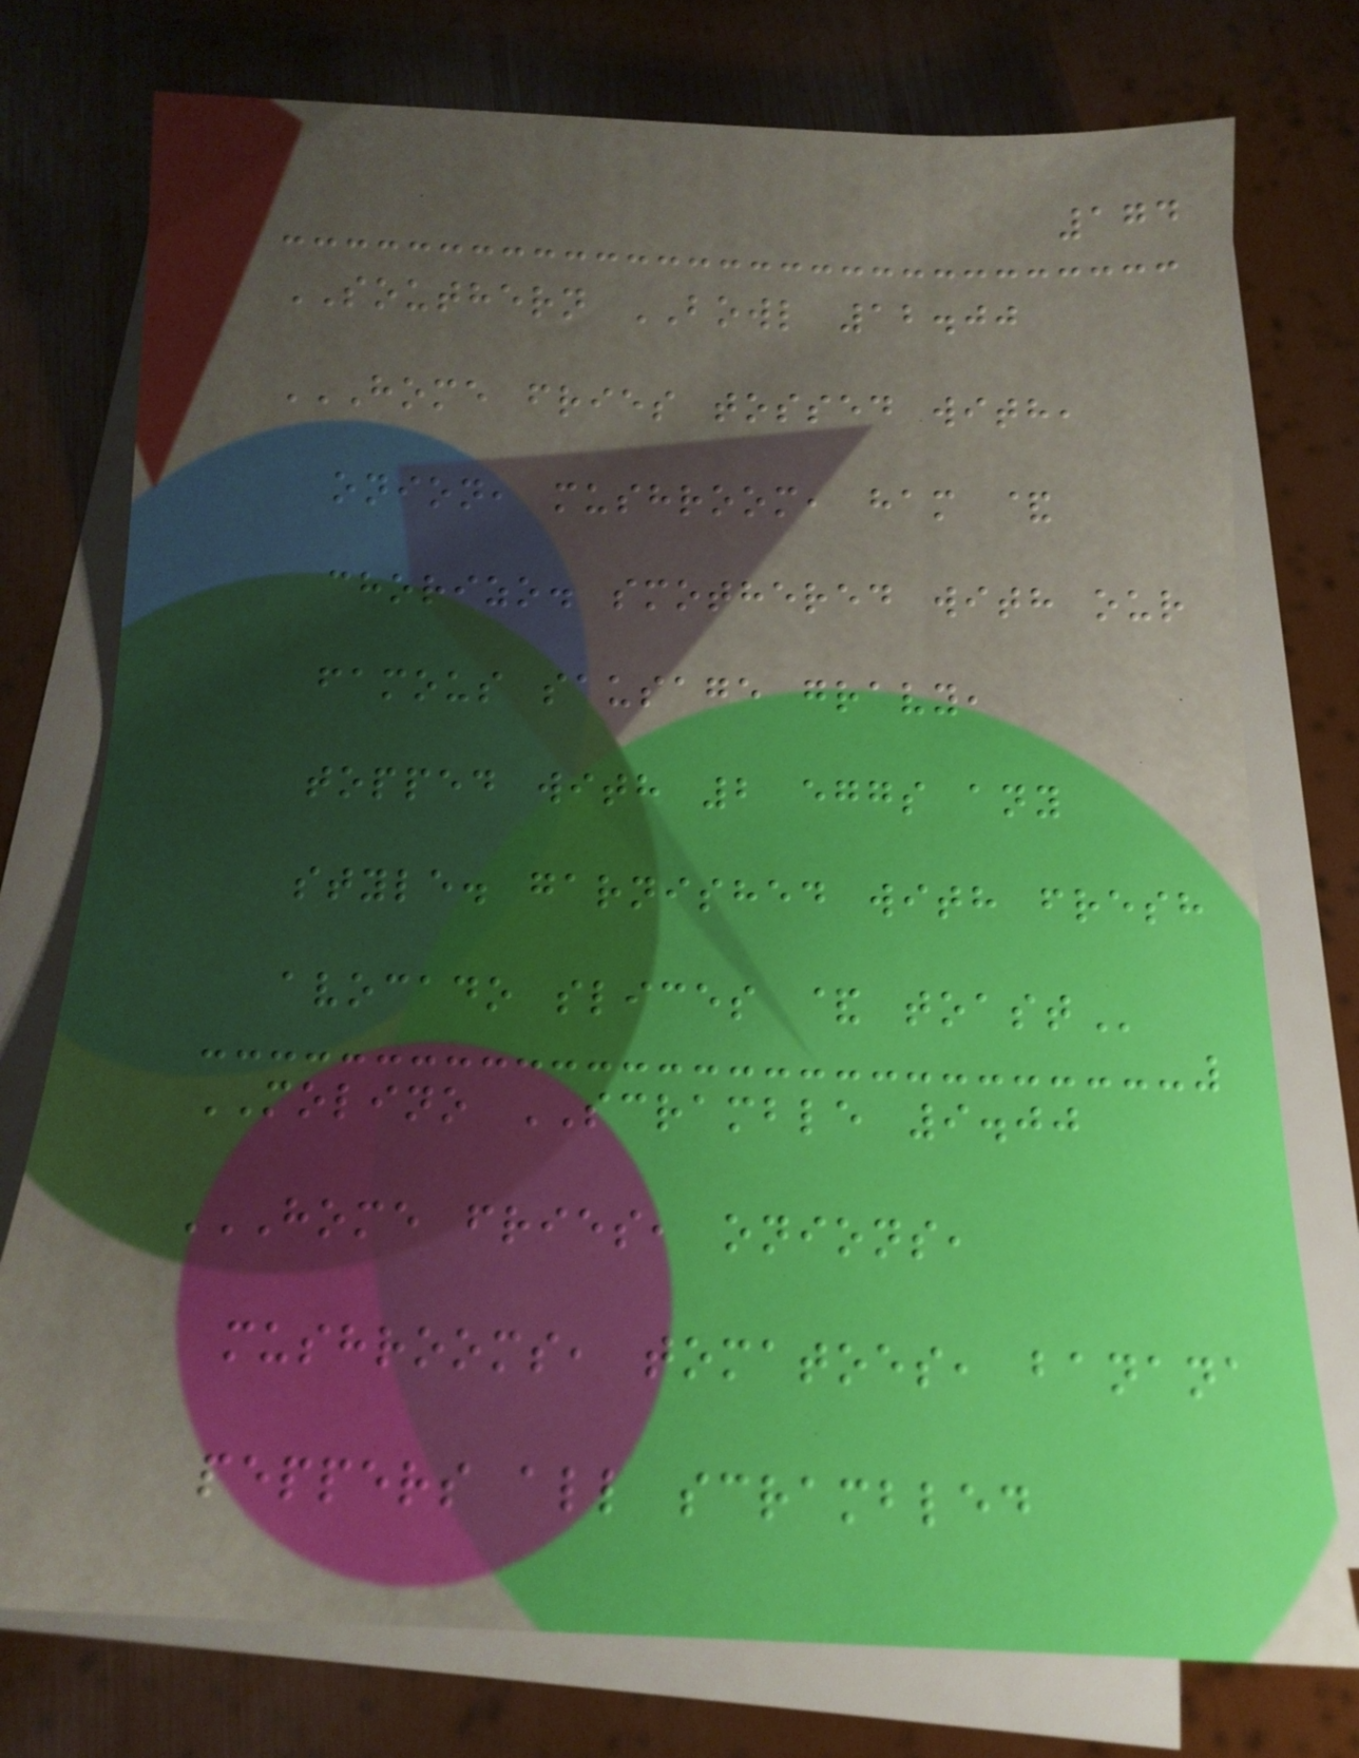174
SOUTHERN BOWL 12.00
HOME FRIES TOSSED WITH,
ONION, MUSHROOM, HAM &
CHORIZO. SMOTHERED WITH OUR
FAMOUS SAUSAGE GRAVY,
TOPPED WITH 2 EGGS ANY
STYLE. GARNISHED WITH FRESH
AVOCADO SLICES & TOAST
MOLINO SCRAMBLE 9.00
HOME FRIES, ONIONS,
MUSHROOMS, TOMATOES, BANANA
PEPPERS ALL SCRAMBLED
